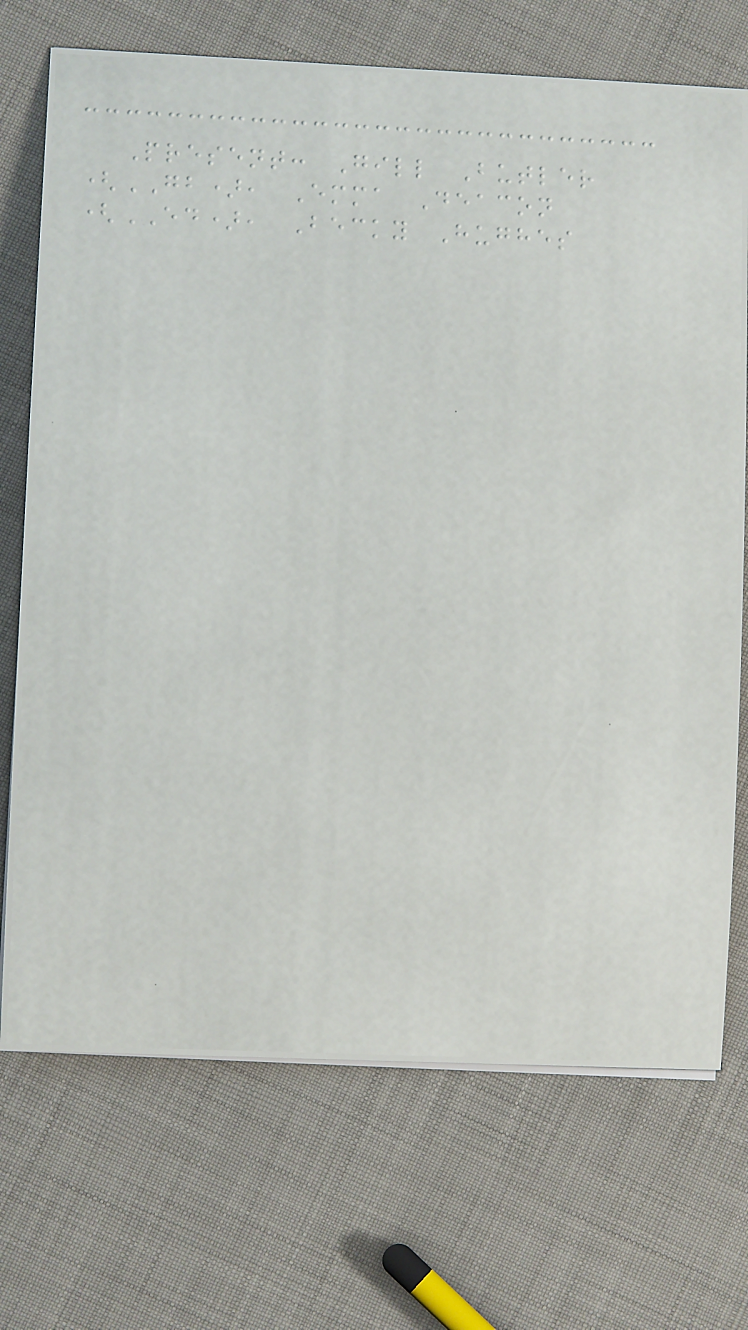Present: Gill Butler
(GB), Emma Deacon
(ED), Becky Hughes
